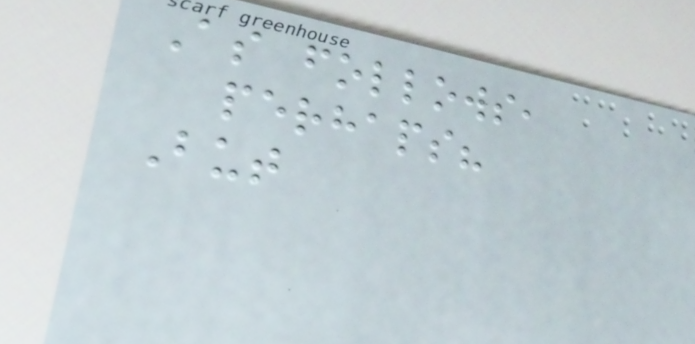As follows,
perhaps?
But
